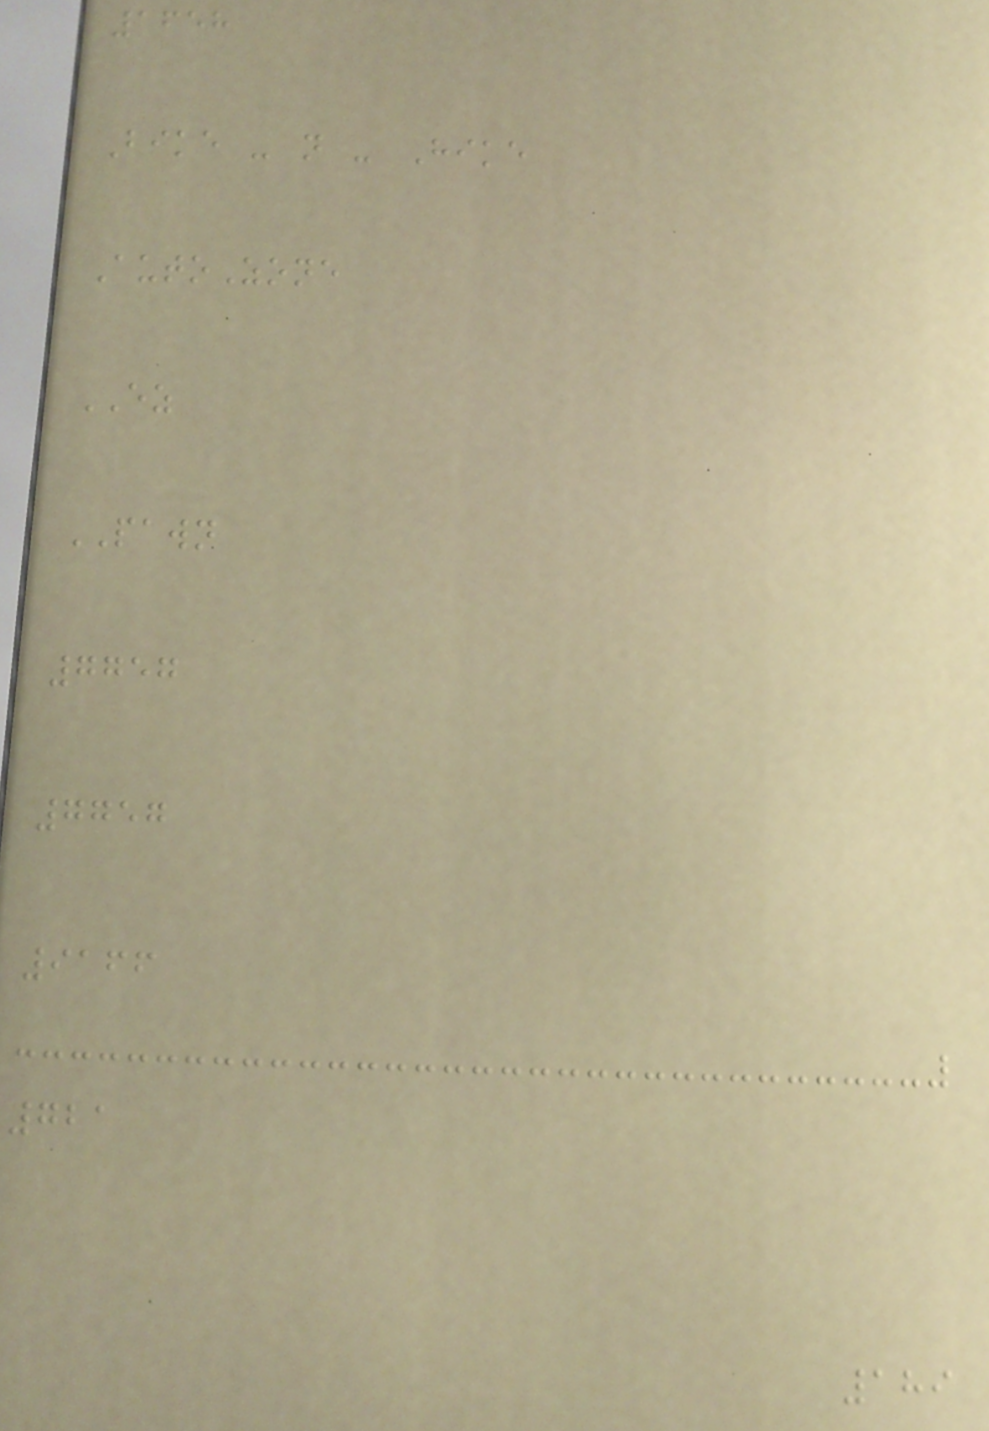1658
Bike - n - Hike
AutoZone
EZ
PAWN
7757
7757
9166
721
189
